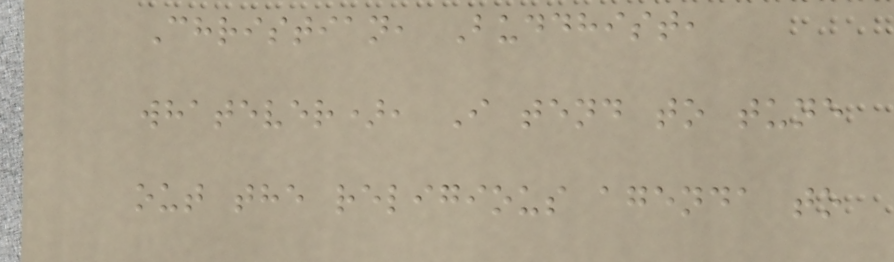Christian, Buddhist,
whatever), I tend to tune
out the religious agenda to
